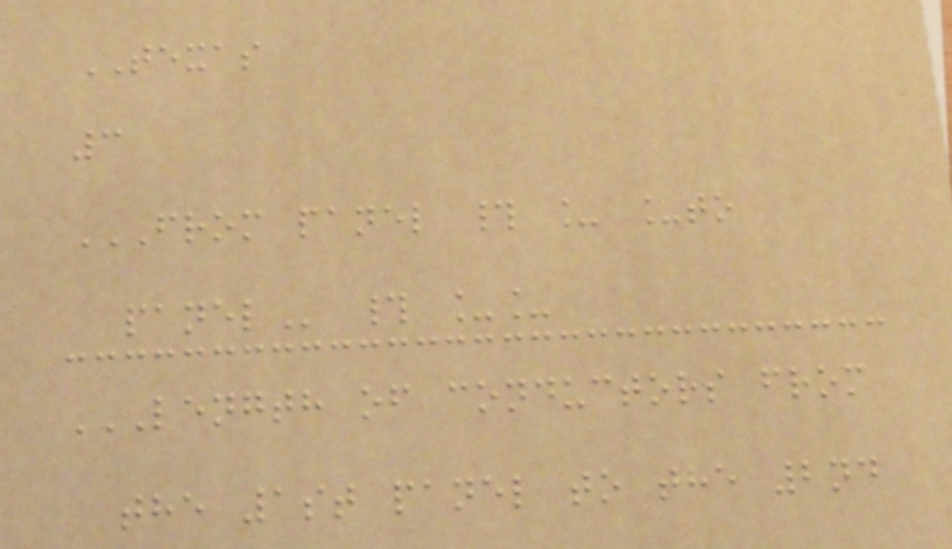TEXAS
3
FROM PANEL # _ _TO
PANEL # __
LENGTH OF CONDUCTORS FROM
THE 1ST PANEL TO THE 2ND
